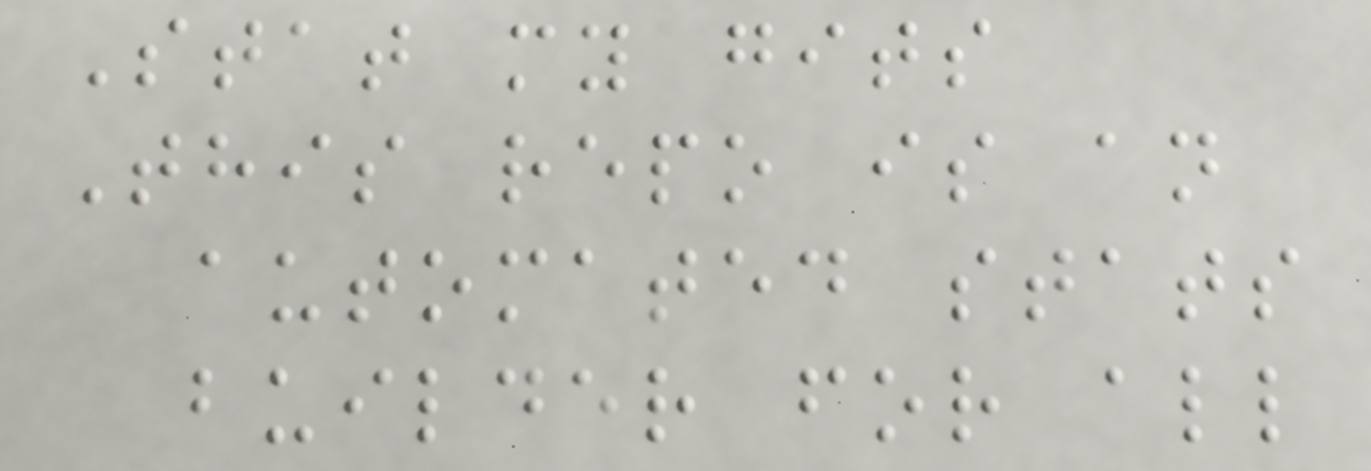Stat my gits
This repo is an
automated stats
builder for all
